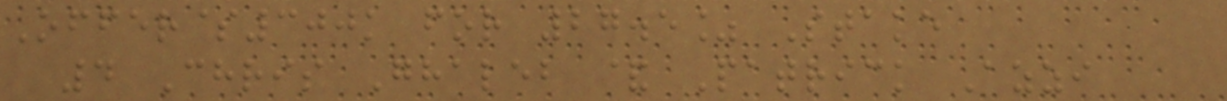Offer$300k for 27.5% Stake
4 Chris Ghaleb & Patrick Azzi
